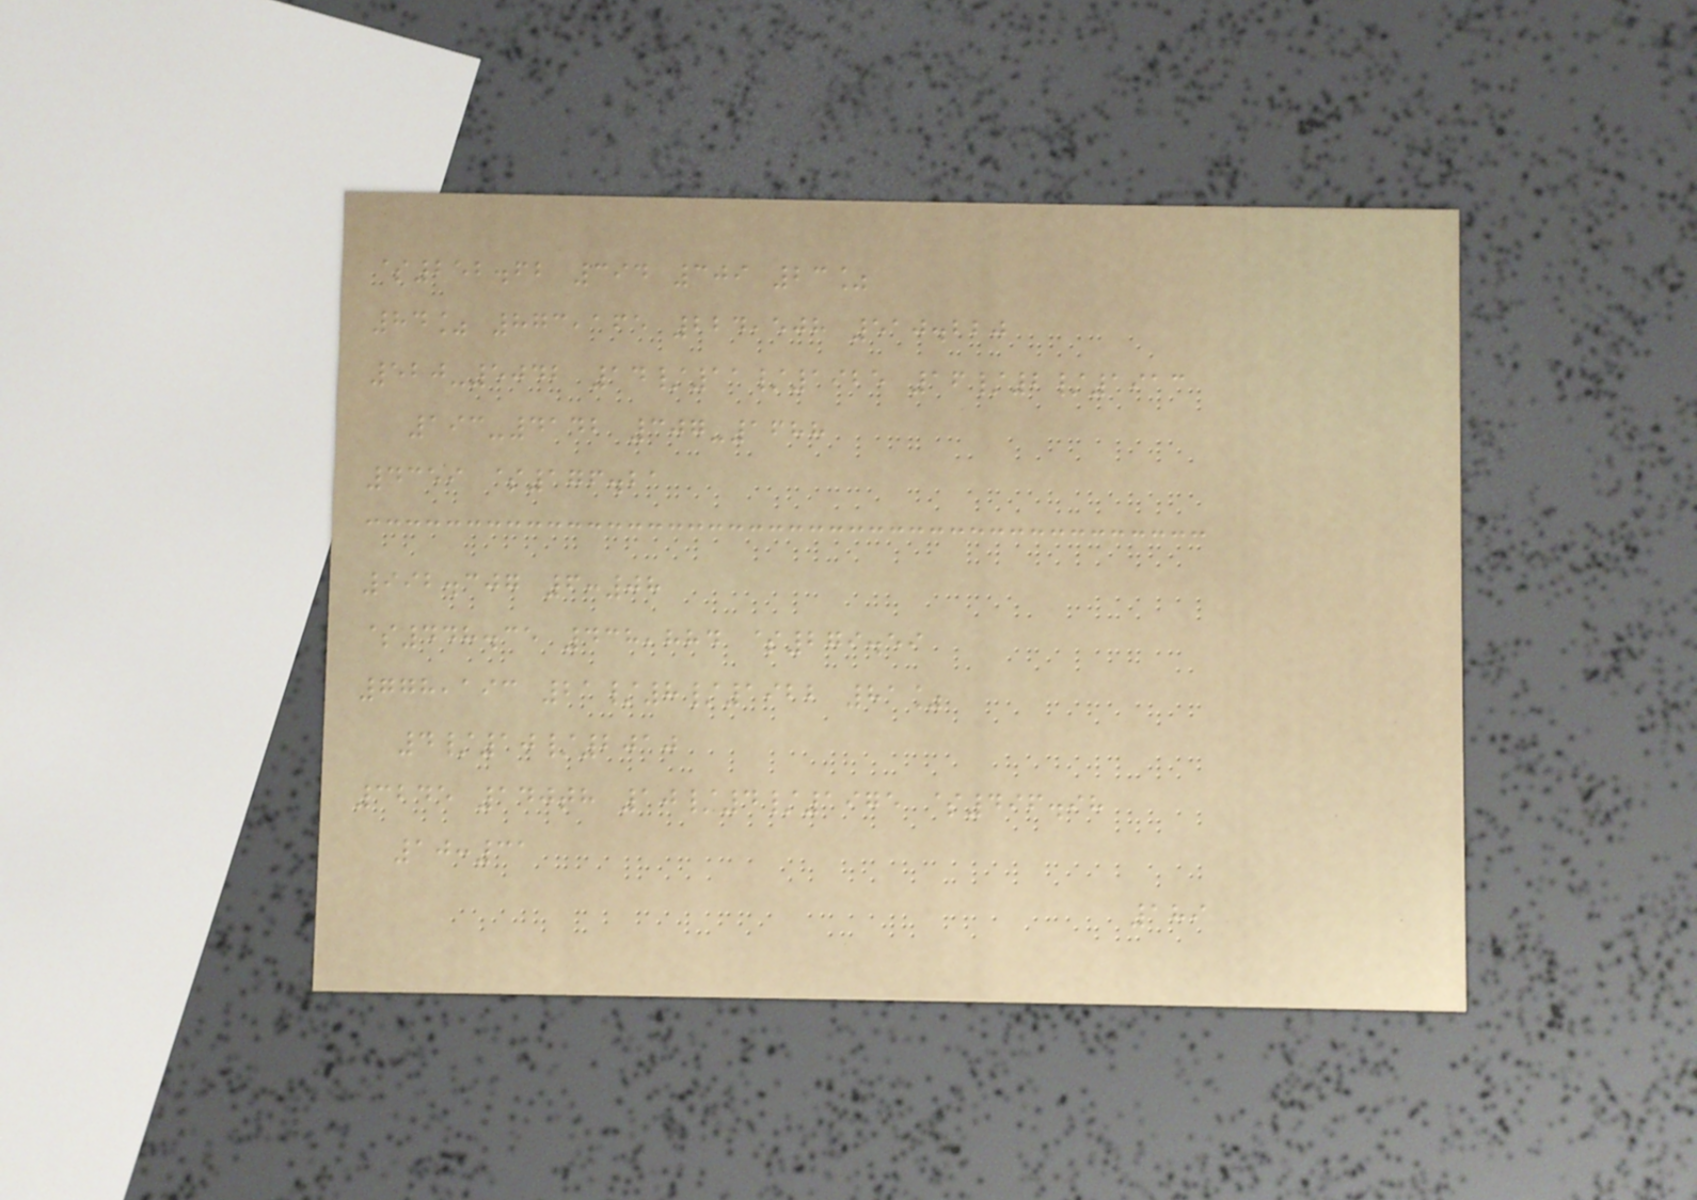$252.62 394 309 23%
84% 873,165 224,508 510.220
520-5042 14/11/1925 16/2/1913
193-4142 307-1688
4359 $176.21
992.307 6:08
$448.35 438,884 $279.59
778,193 21/8/1922 81%
4/10/2010
3245 140th 10/4/1975 $496.98
10:31
189
